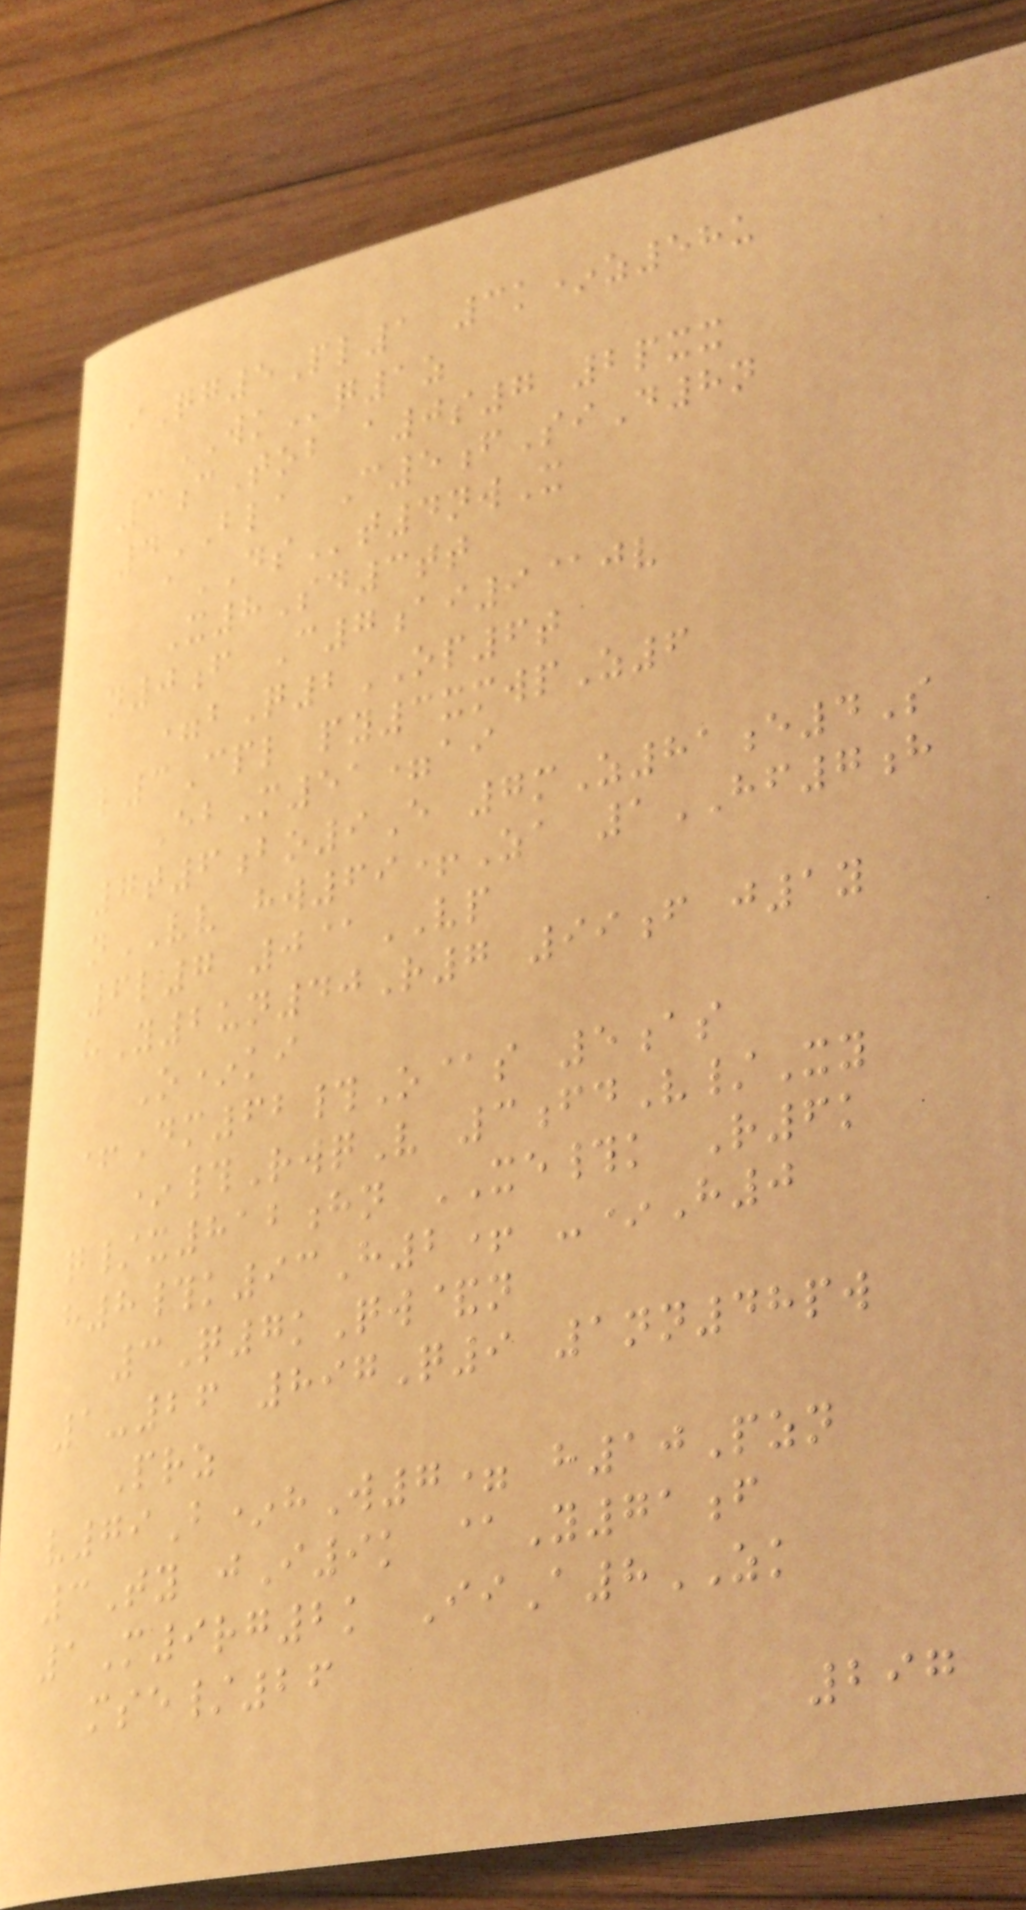iQg5Pl1 3k*z58u
WKq1z
3cTob a0s7 2pxx
4BLA C5fSiD8n
aDSt4nwX
X8Sd3tt
n0f C7ai9@jv
=bQ2OP6t
l3Cpl py3xmwpZ6
EbM51=ai
7t6bo9E 7mZ81e4S
nVV hw69+Za 1HF7h
6l7 0@VP
hY2un40R7 99f j1y
O*ki
+Dm62#O@s 5as
*#RwqV 3fdV/Xy
q/x812hn XE#k R6k
h8#k93H2+ -*H0
3Q7kQw&n
1-26 897Q9 1nn48pw
Prz
v79B*hW7= h10Pzn
3Ty jI9k @Y71f
1M9rg2k IiA8ZK
mse/26
297
